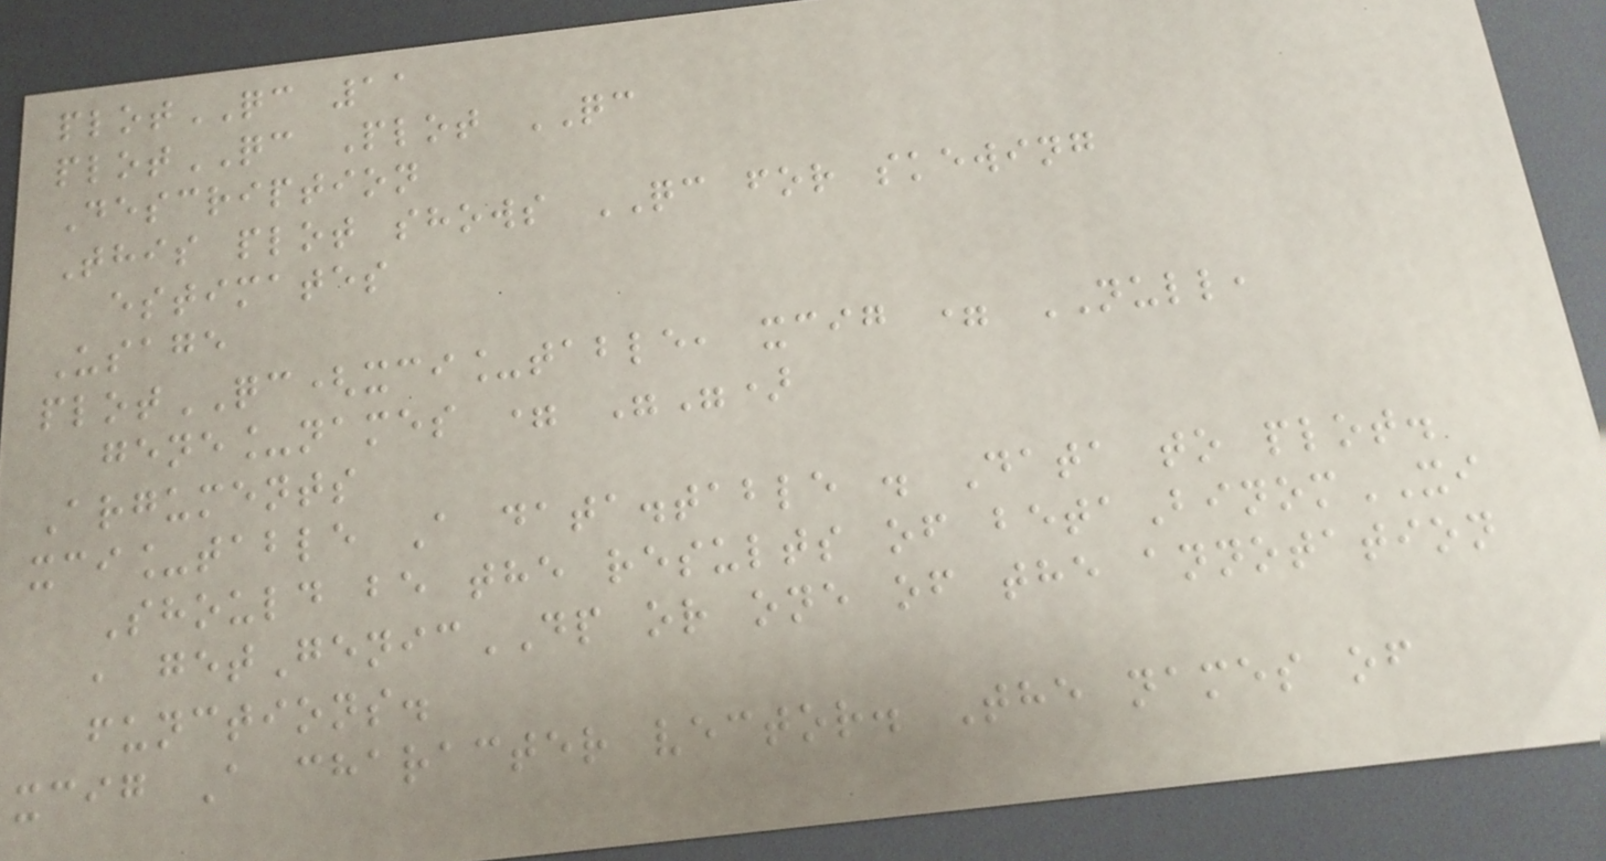plotQC 11
plotQC Plot QC
Description
This plot shows QC for skewing
estimates
Usage
plotQC(xci_table, xcig = NULL,
gene_names = "")
Arguments
xci_table A data.table . Data to plot.
Should be the results of betaBinomXI
, getGenicDP or one of the annotation
functions.
xcig A character vector. The names of
